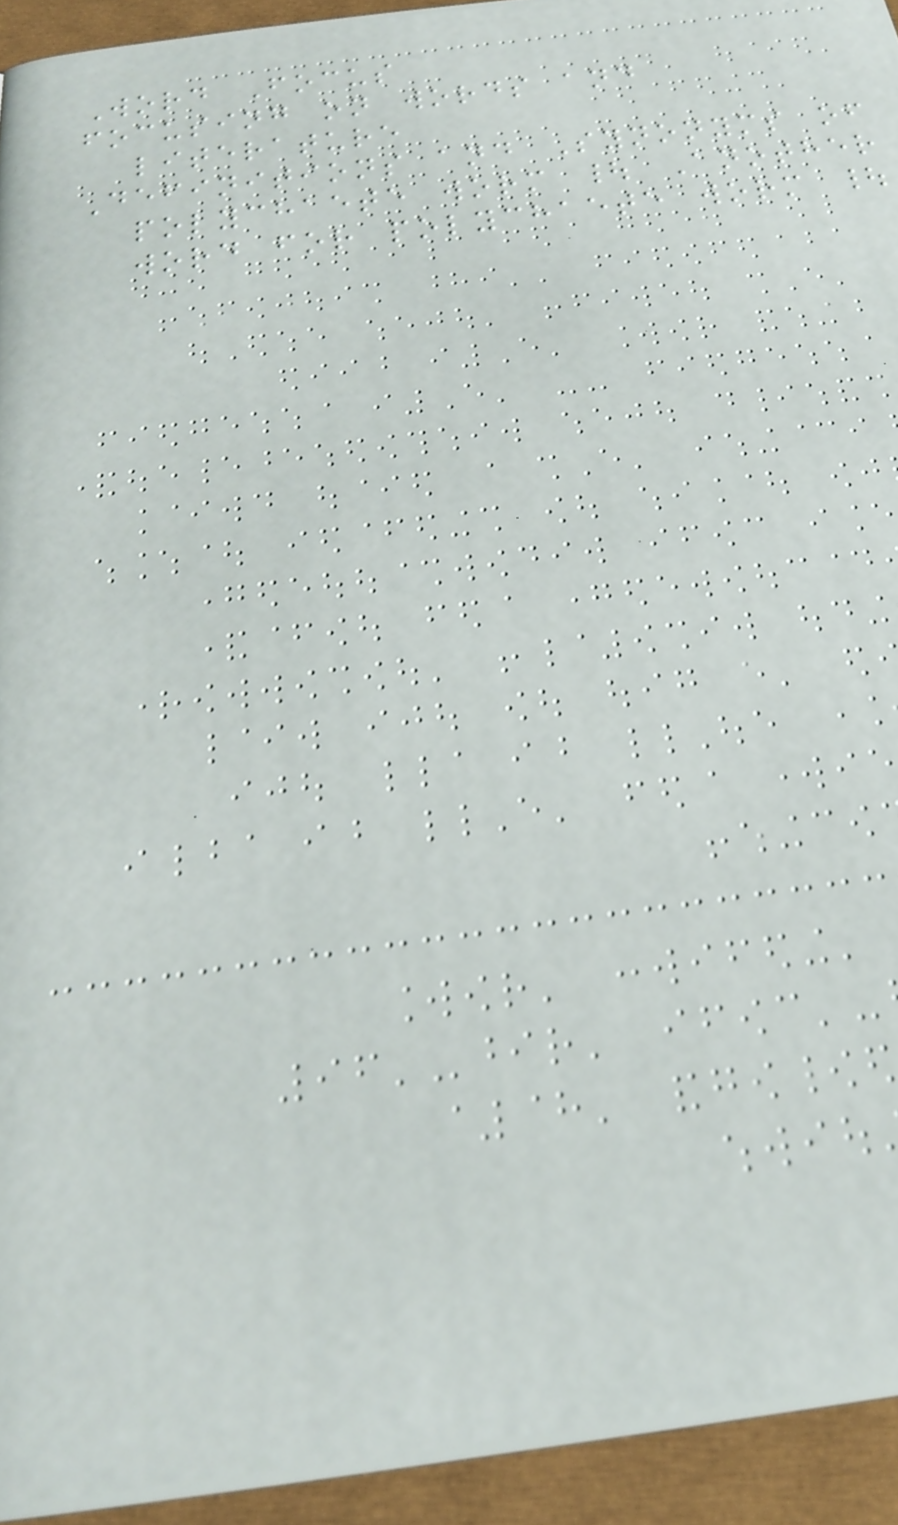Word Focus
focusing on words and
literature
Definitions and Synonyms of
polychaete worm | Another
word for polychaete worm |
